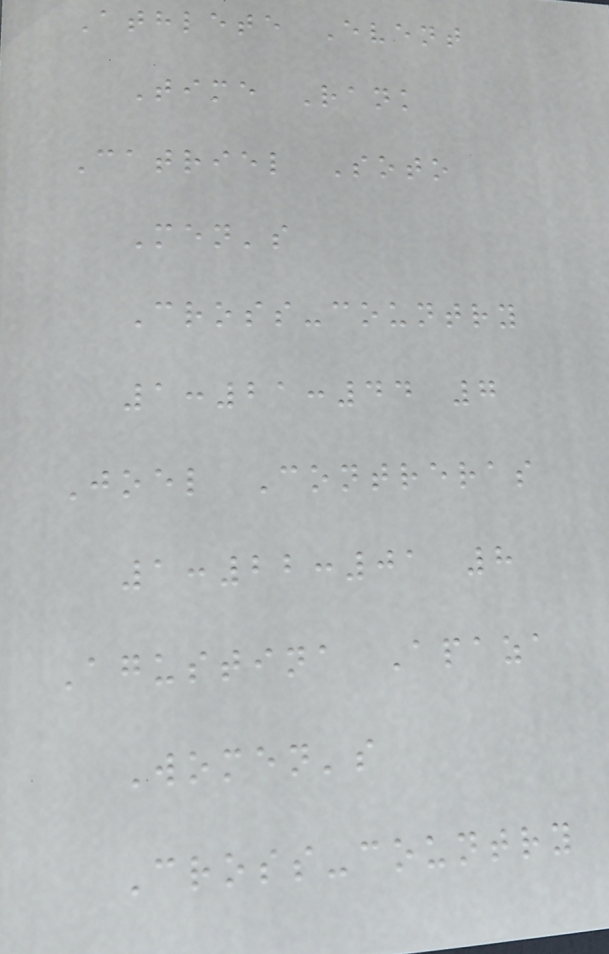Athlete Event
Time Rank
Catriel Soto
Men's
Cross-country
1:21:44 7
Joel Contreras
1:22:01 8
Agustina Apaza
Women's
Cross-country
